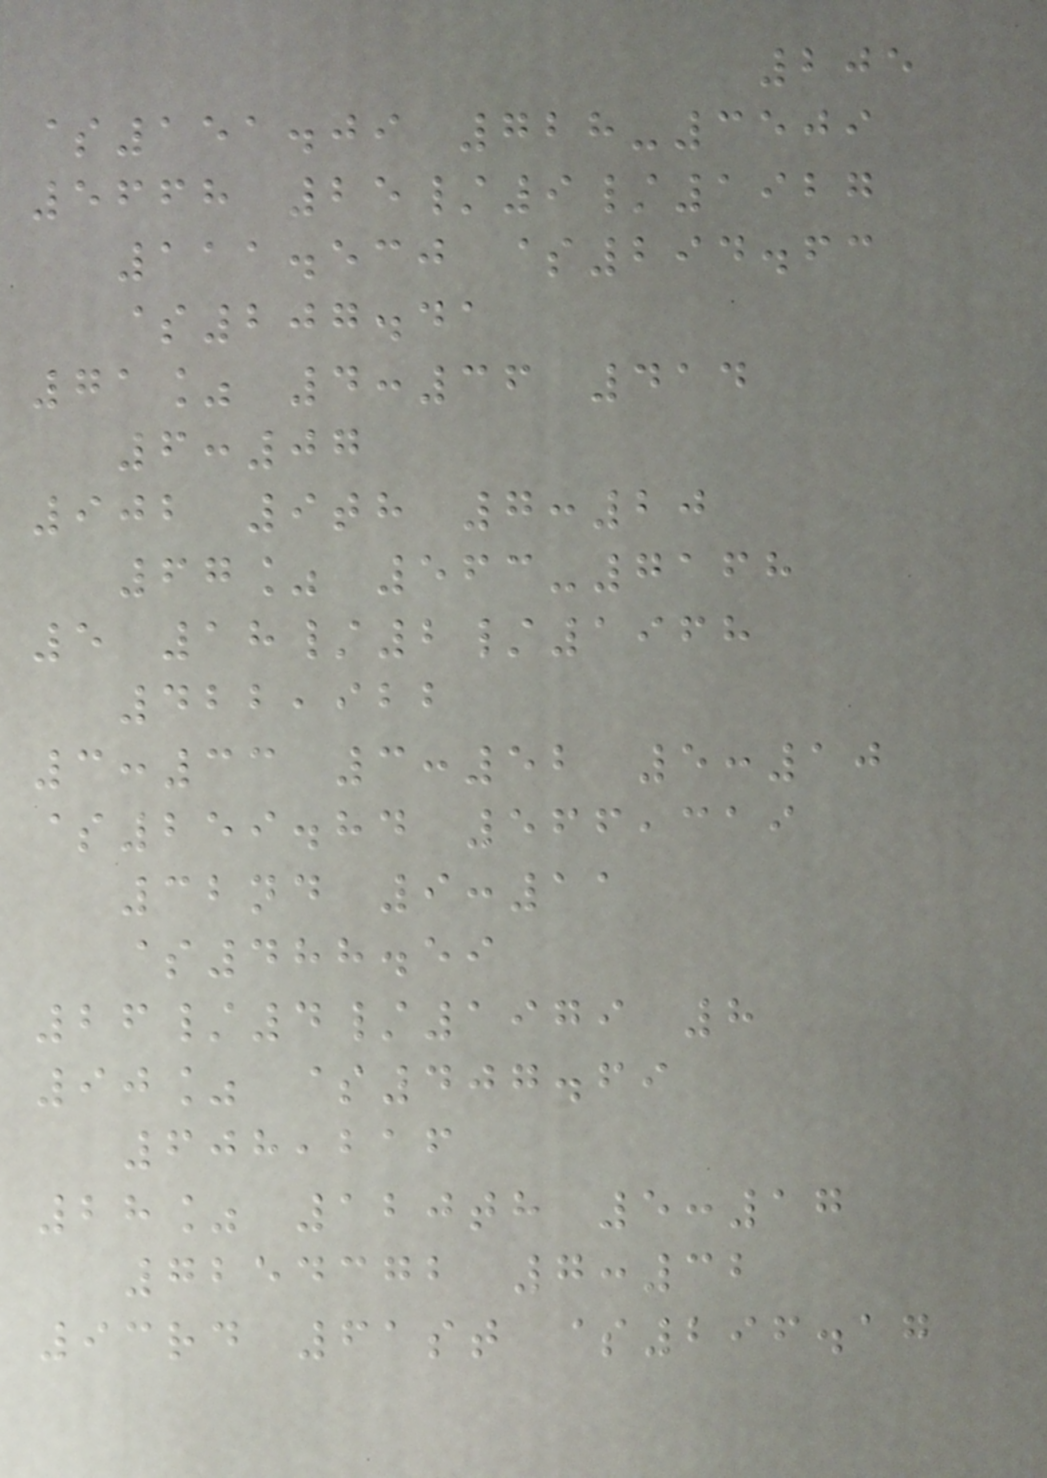205
$151.09 728-3509
5668 25/9/1927
111.530 $294.63
$207.41
71% 4:36 414
6:07
902 9th 7:20
67% 563-7168
5 18/2/1968
422,922
3:33 3:52 5:10
$259.84 566,319
32nd 9:11
$488.59
26/4/1979 8
90% $407.69
608,216
28% 120th 5:17
7254372 7:32
93rd 61st $296.17
